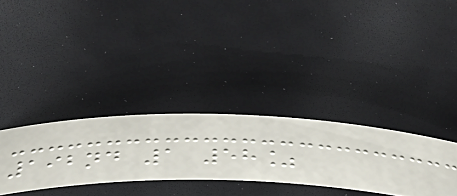192nd 1 58%
